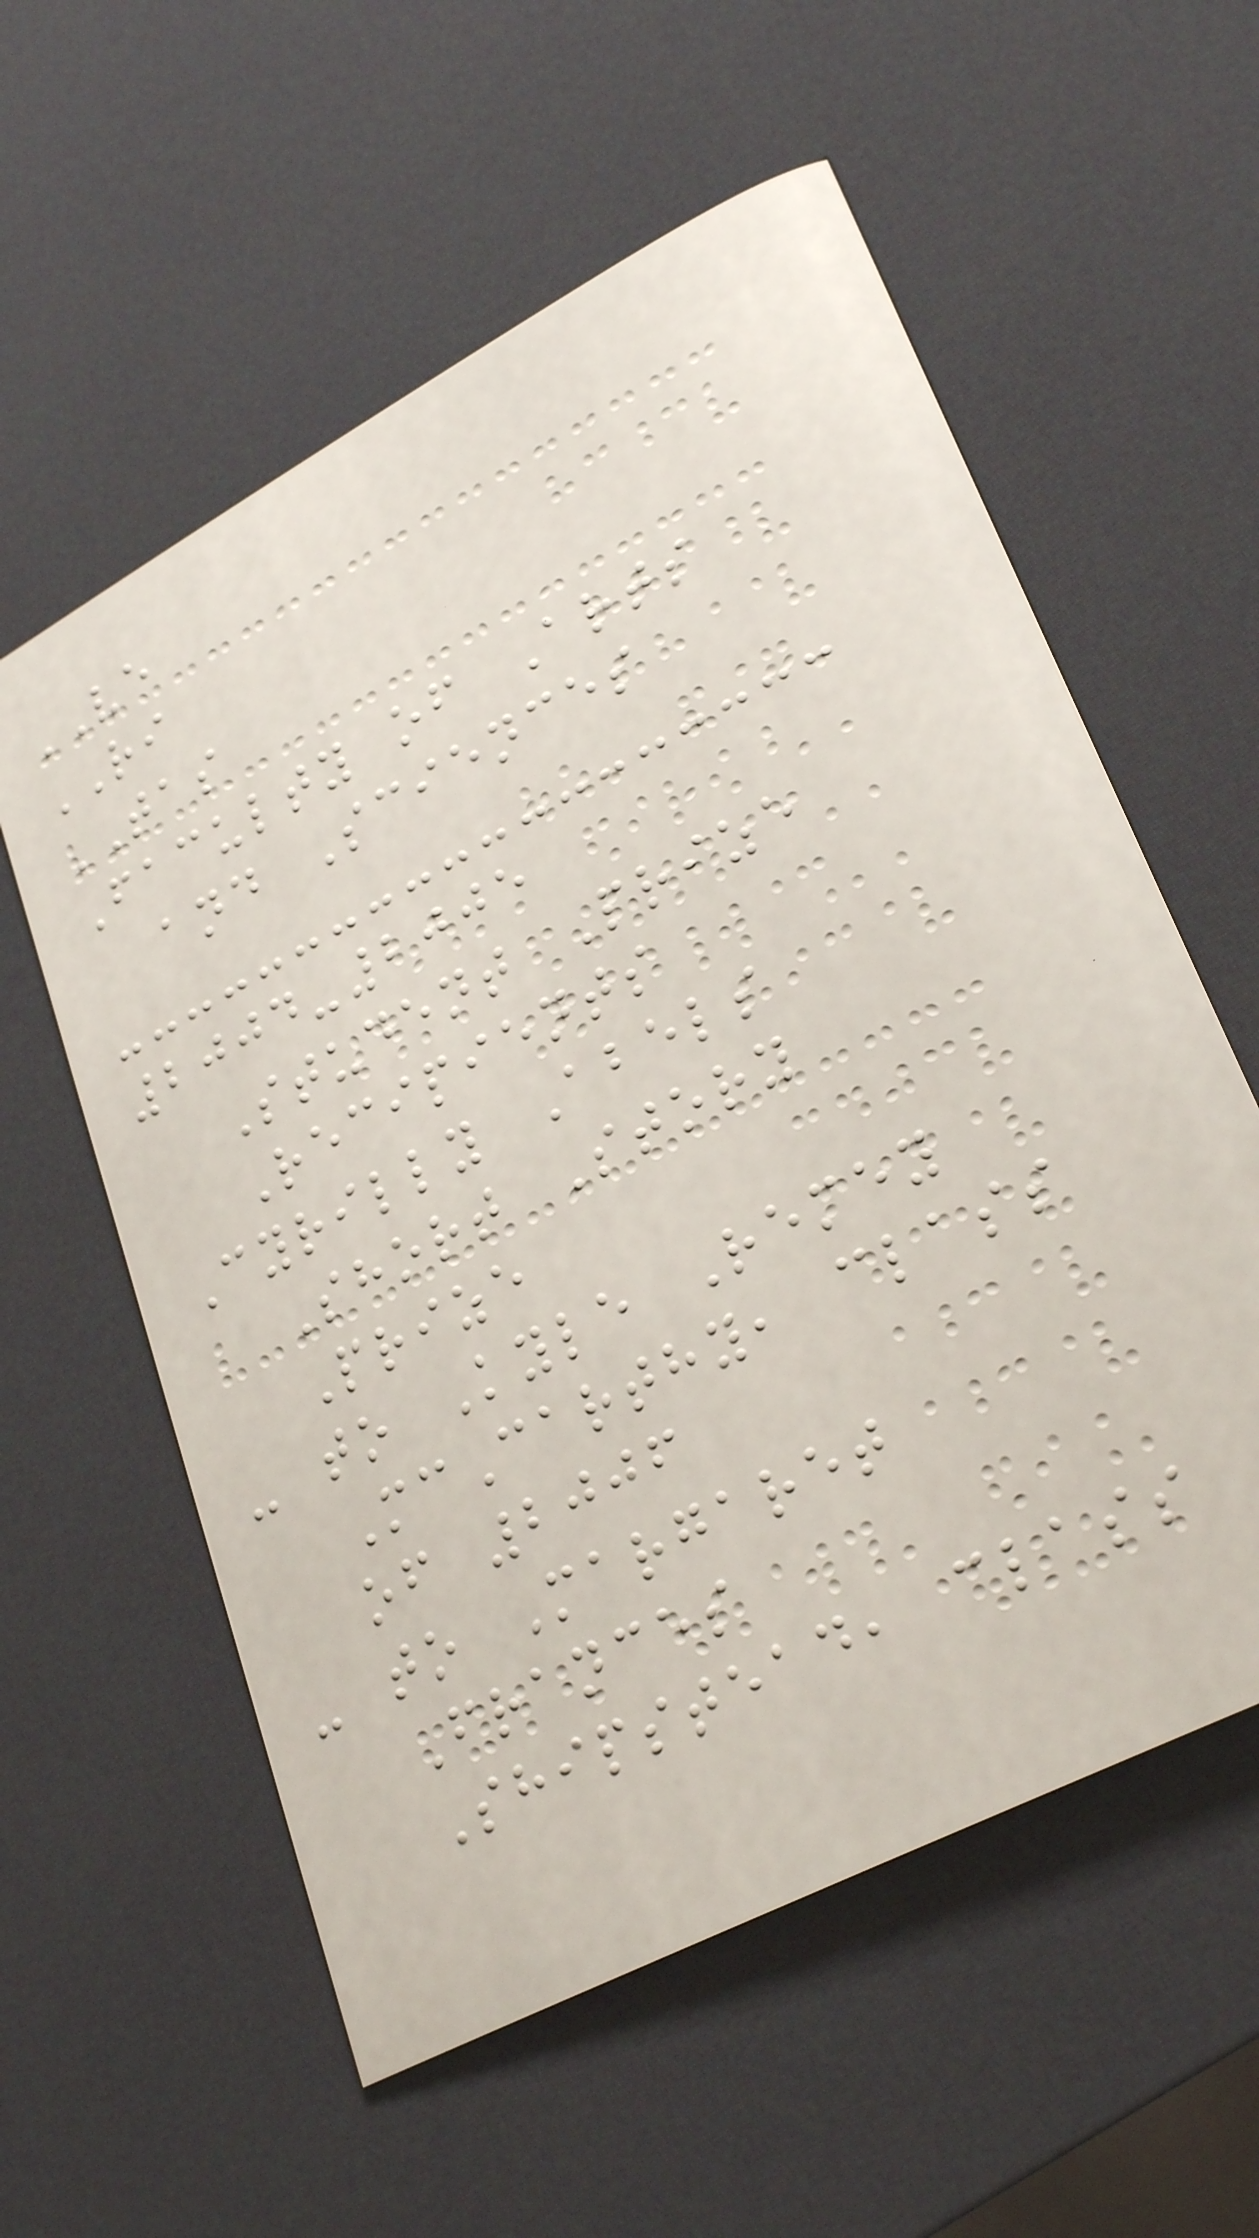VE
RI
TAS
Faculty of Arts
and Sciences
2004-2005
Student Prize
Recipients
Cyrilly Abels
Short Story
Prize
- to Kyle Remey
McCarthy, class
of 2006
- to Margaret
Frances
Shipstead, class
